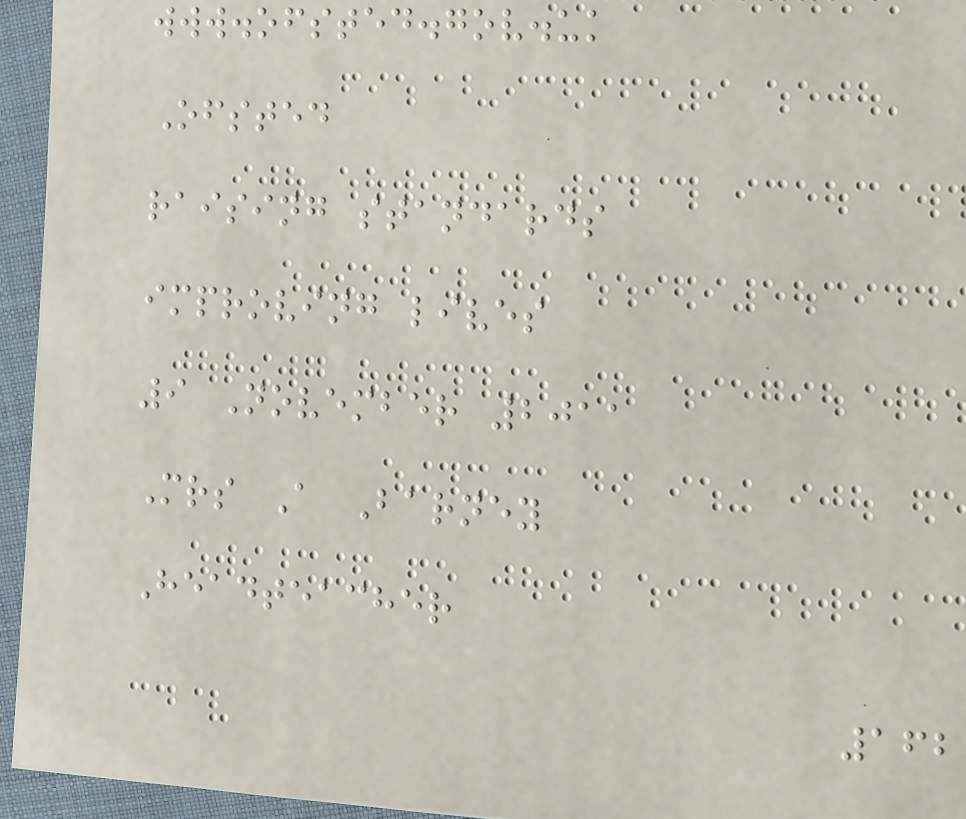www.ofsted.gov.uk
Ofsted
raising standards
improving lives
9 November 2011
Mrs A Barney
Headteacher
162
